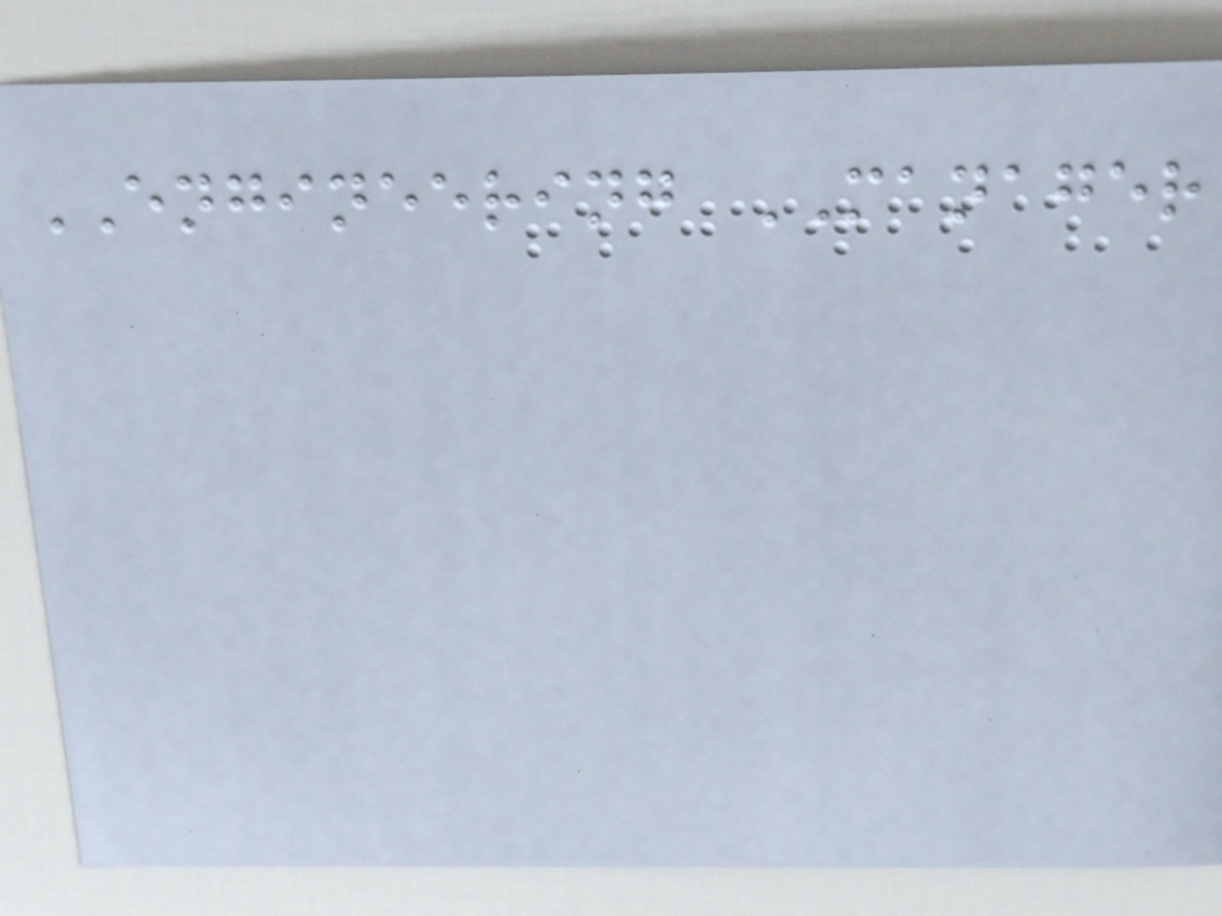ENGINEERING MANAGER
